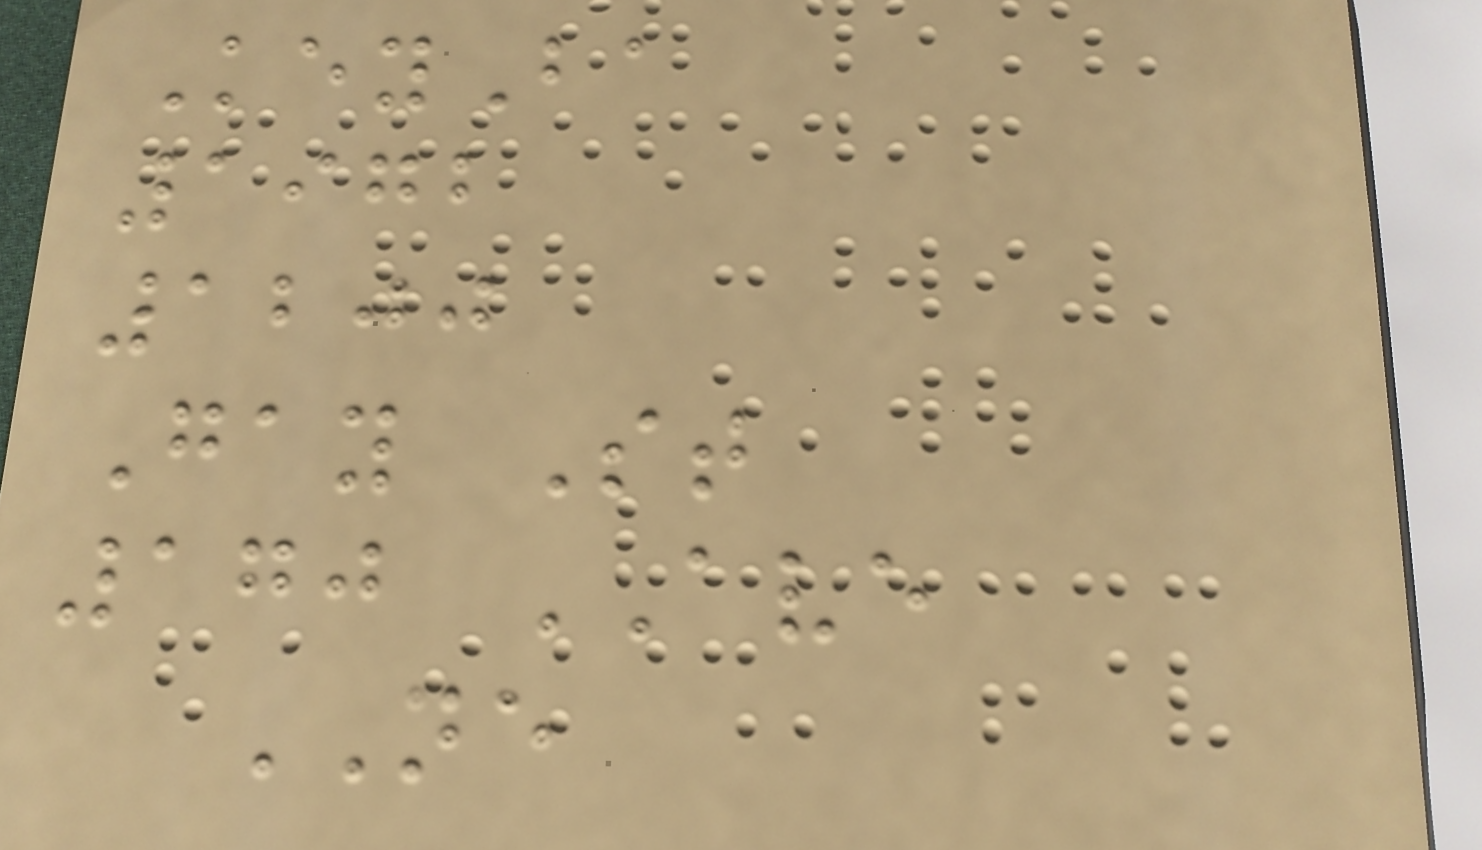KeyBa
1972
1200
Gay St
170 AVE
NE
